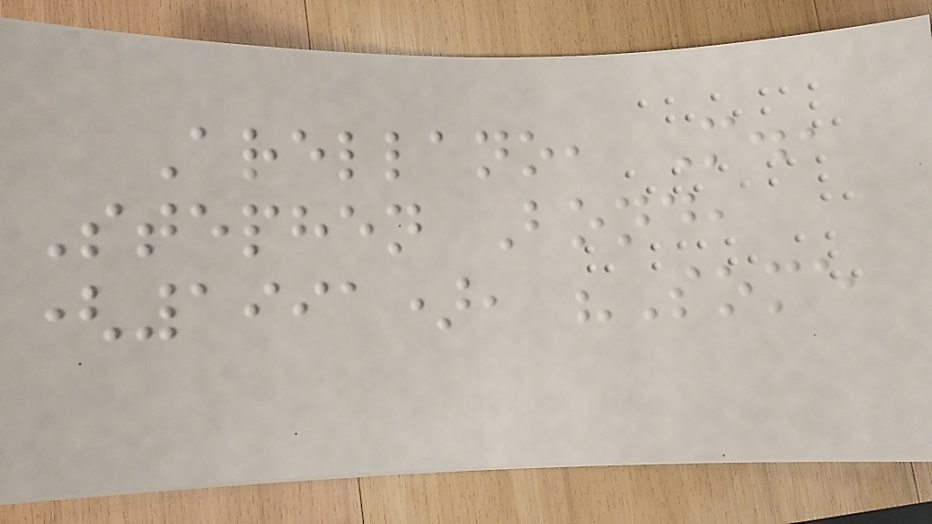Arellano, M.,
Stephen Bond,
(1991), "Some
